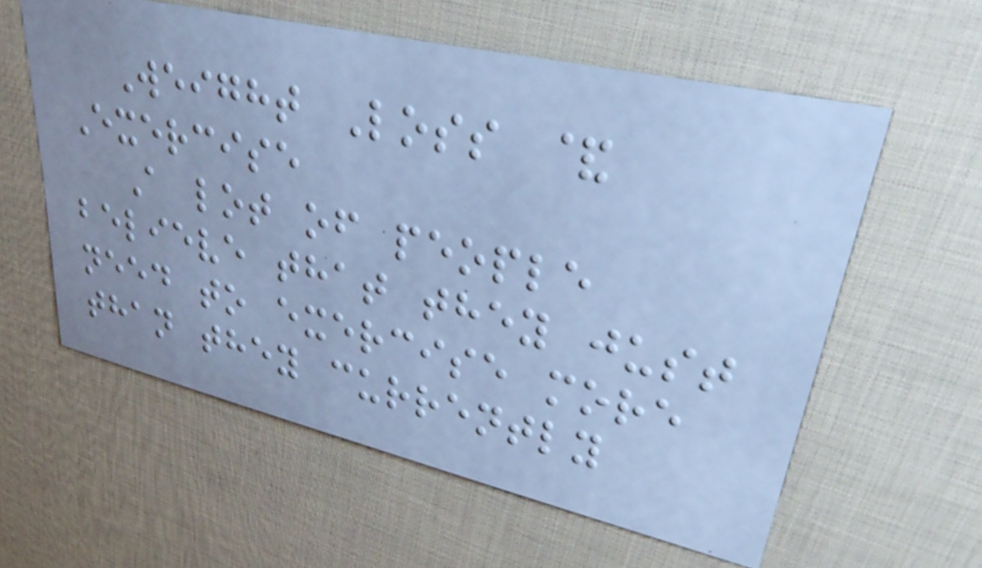Weight Loss &
Exercise
A lot of people
believe that they just
need to exercise more
than they currently
